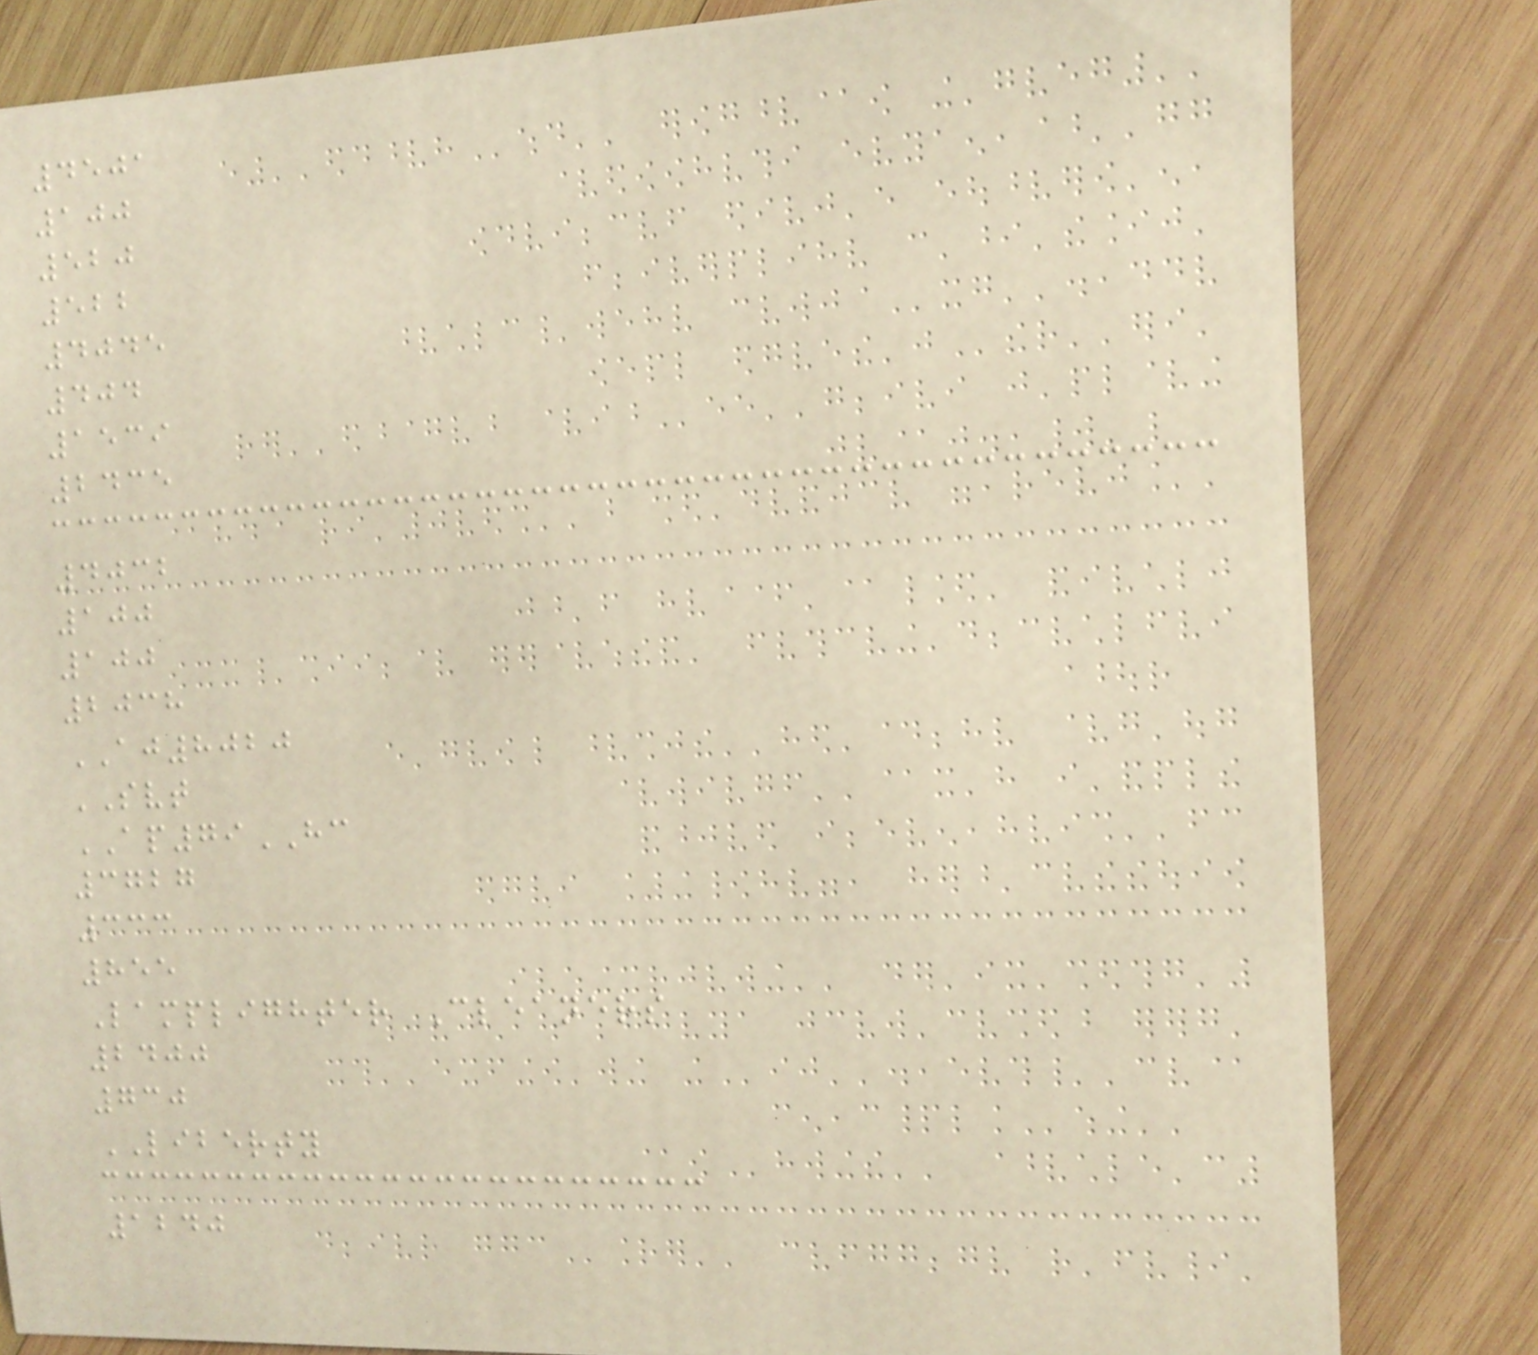4501
100
520
522
4045
404
1539
2435
4032
100
100
2038
AJ8020
SVT
AP79HC
3727
333
855
Lamplighter Cleaners
2400
730
LIBERTY
1240
